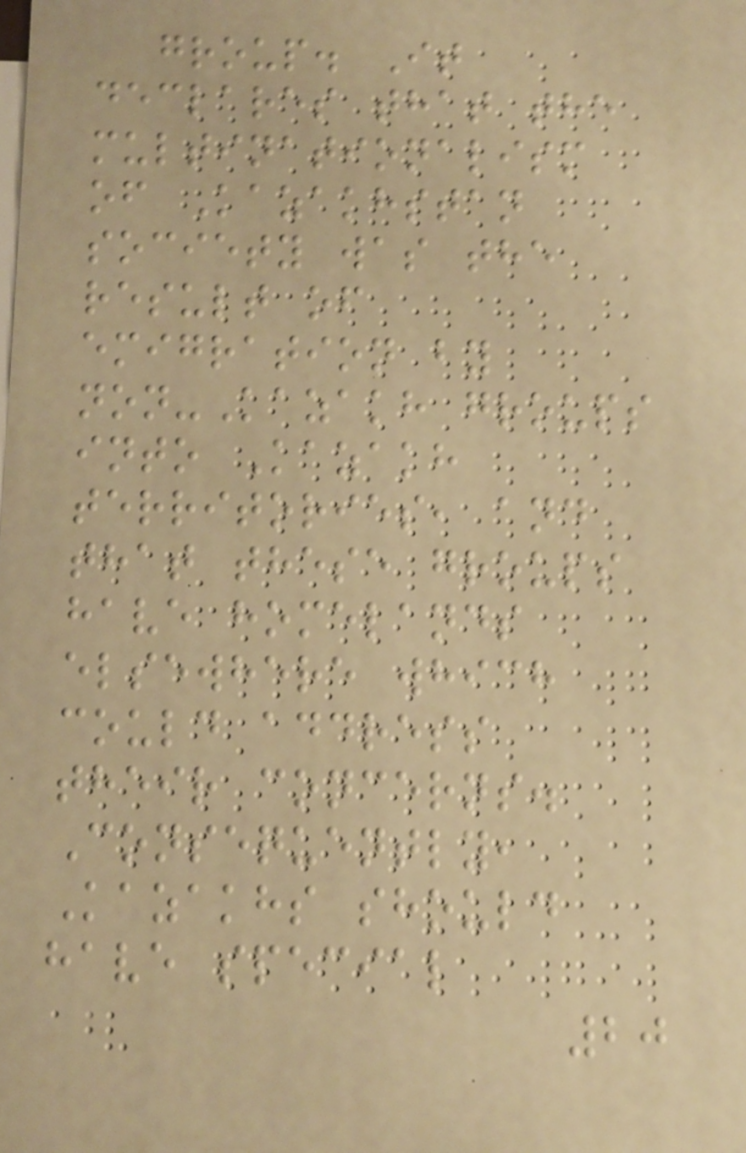group. It
declares that the
multinationalism
of Kazakhstan
society was the
result of
emigration by
non-Kazakh groups
into Kazakh
territories, and
that these groups
have homelands
elsewhere which
could address
their concerns.
Consequently,
Kazakhs should
have special
20
